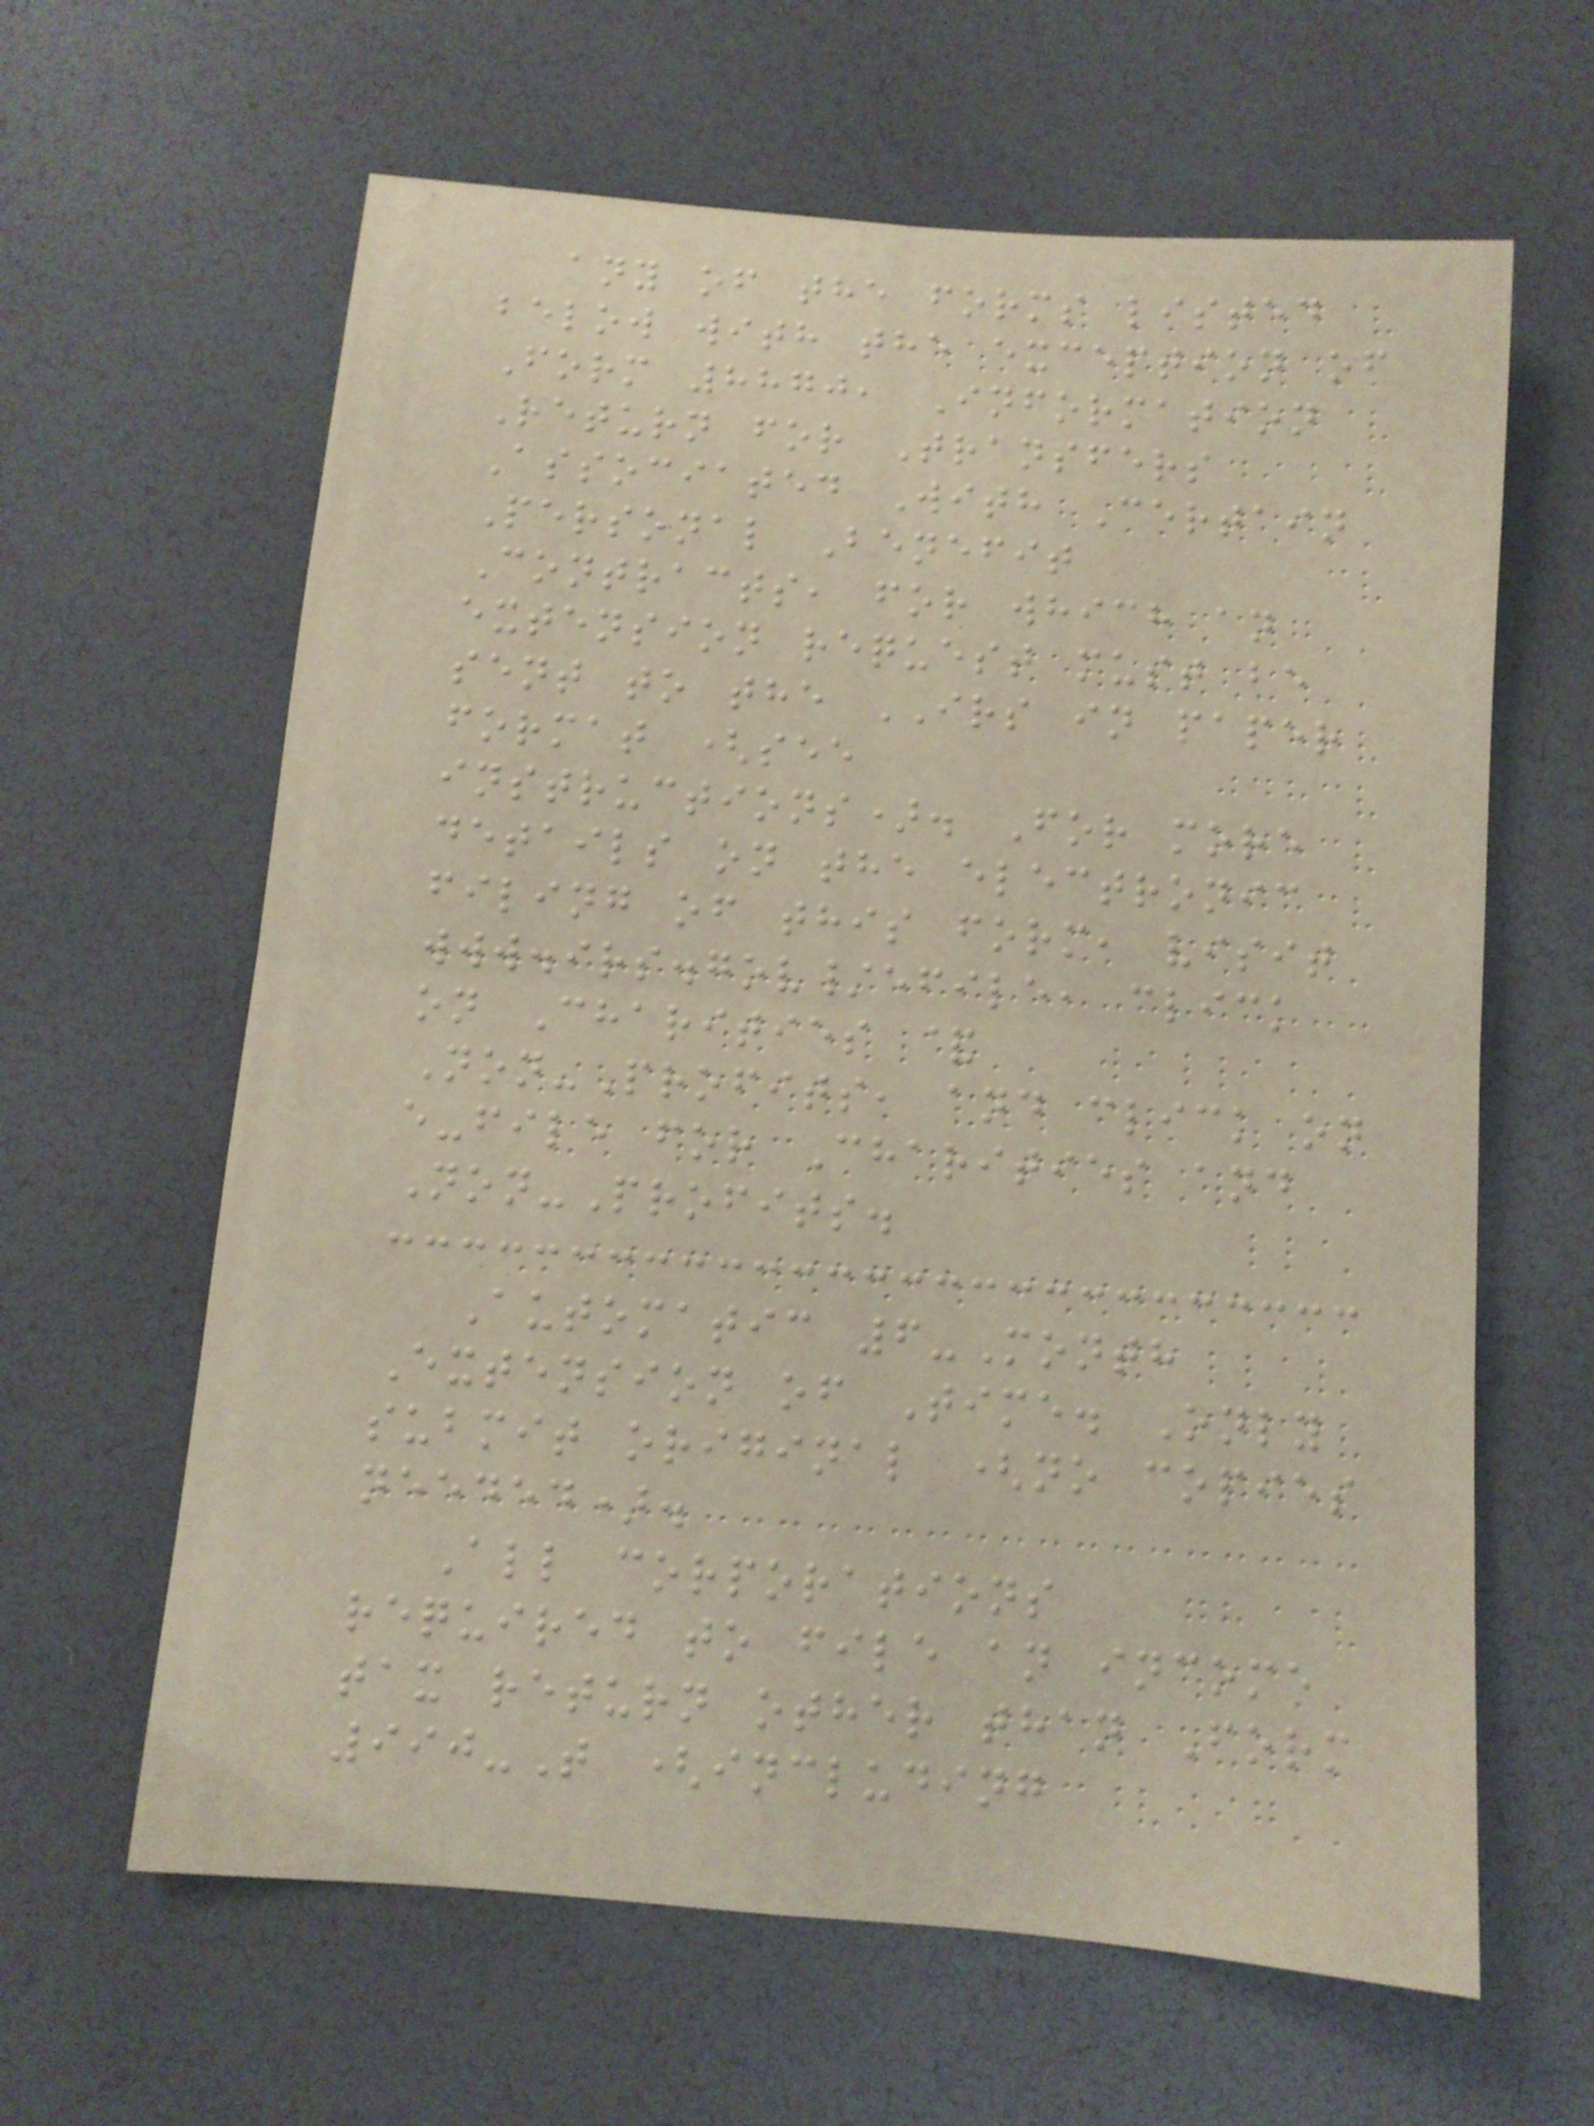any of the forms listed
below with the exception of
Form 8870, Information
Return for Transfers
Associated With Certain
Personal Benefit
Contracts, for which an
extension request must be
sent to the IRS in paper
format (see
instructions). For more
details on the electronic
filing of this form, visit
www.irs.gov/efile, click
on Charities &
Non-Profits, and click on
e-file for Charities and
Non-Profits.
Automatic 6-Month
Extension of Time. Only
submit original (no copies
needed).
All corporations
required to file an income
tax return other than Form
990-T (including
